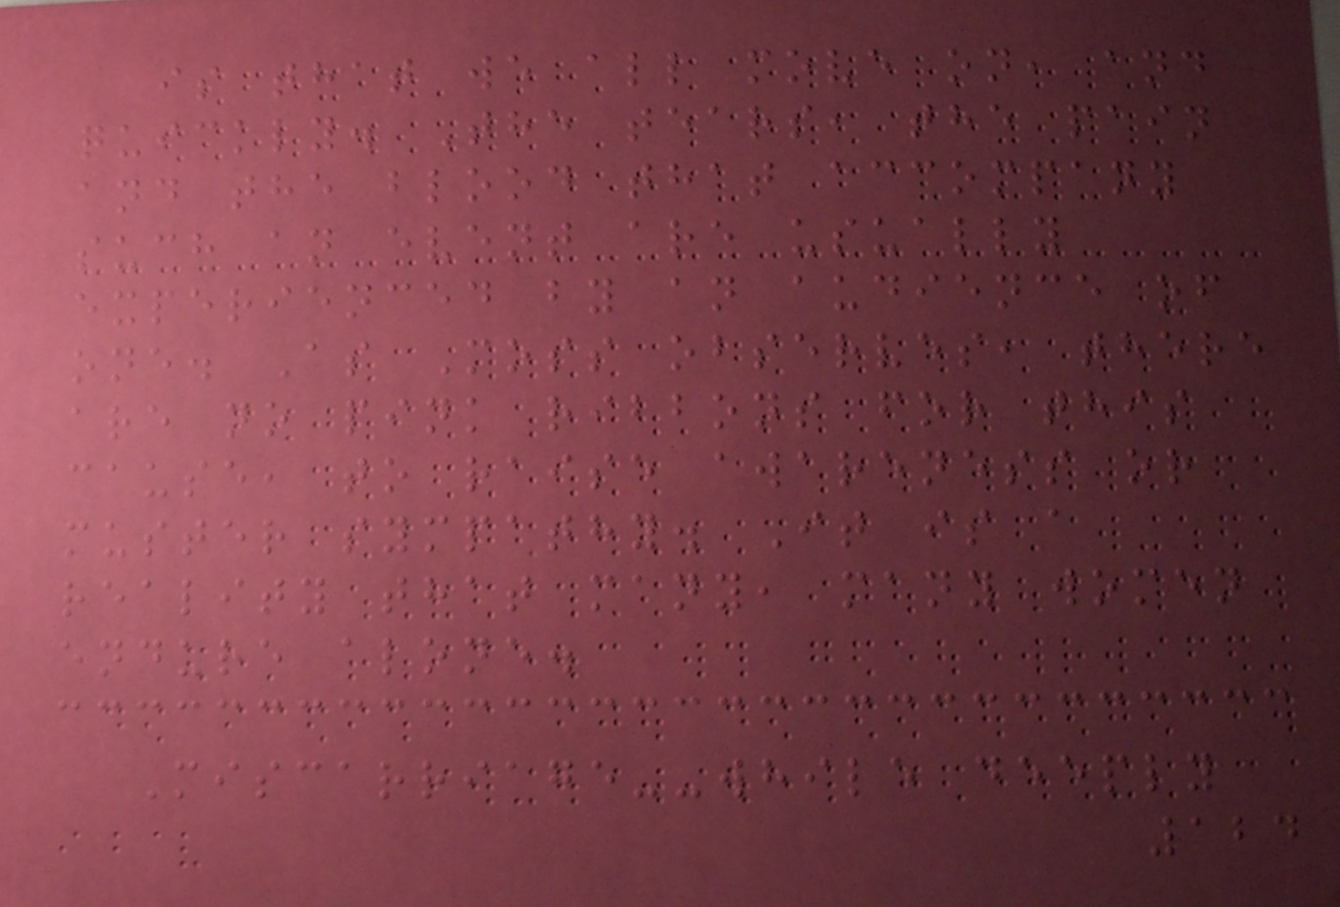is that we all move on, and
quickly. The tears, the pain
and the blood that accompany
such an event are usually
experienced by an audience of
one. As Moss observes, there
are no pink ribbons for this
cause, to raise awareness or
muster sympathy. It is a
reality that many, many women
endure alone.
Miscarriage--while deeply
124
